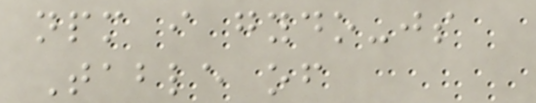npm i gydo-js
Table of
